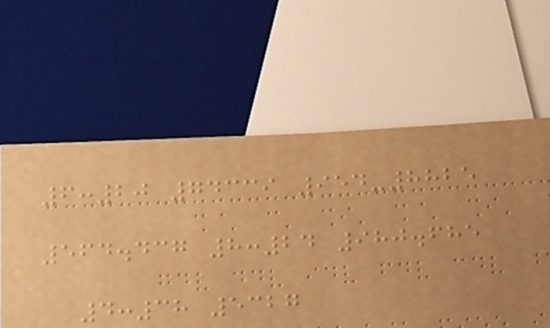6:20 74339 954-8825
564.437 8:24 980.685
4:38 5327
